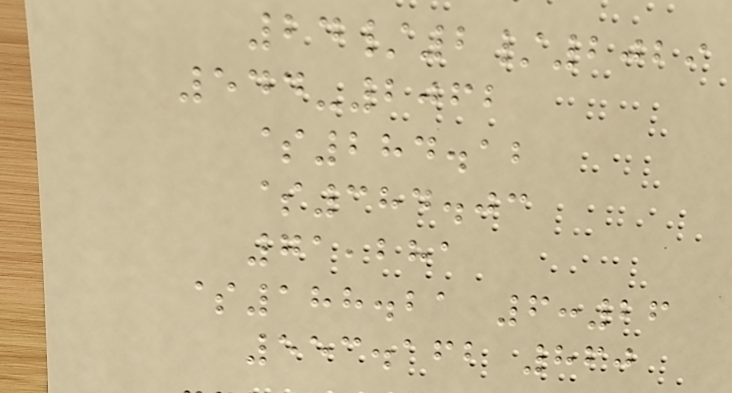24/2/2029
544-2062
$284.12
$384.03
71,281
$188.21 6:26
553.162 860
